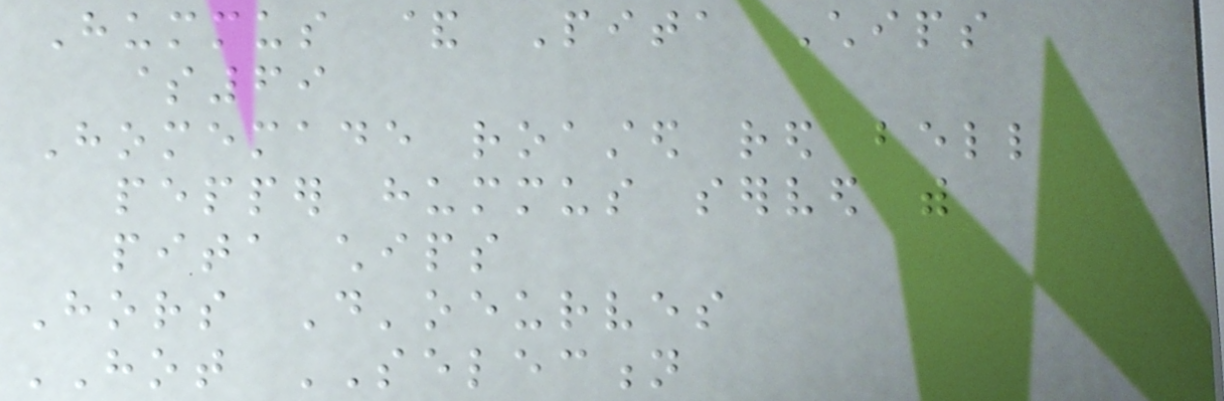Hummus & Pita Chips
$69
Homemade roasted red bell
pepper hummus served with
pita chips
Hors D'oeurves
HOT SELECTION
